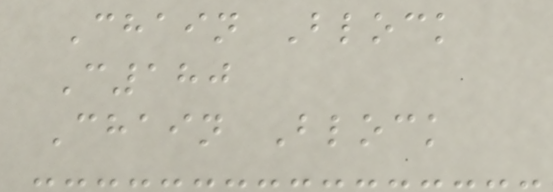Chain Block
C180
Chain Block
